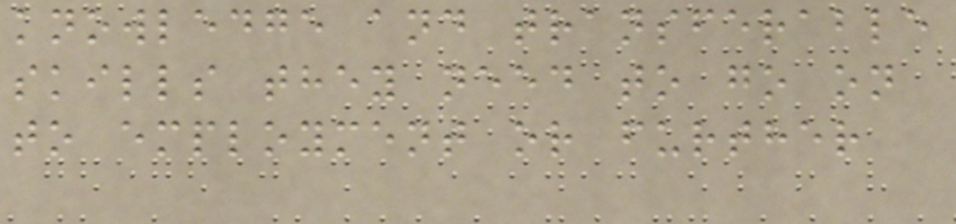knowledge and transferable
skills they need to go on
to employment or further
